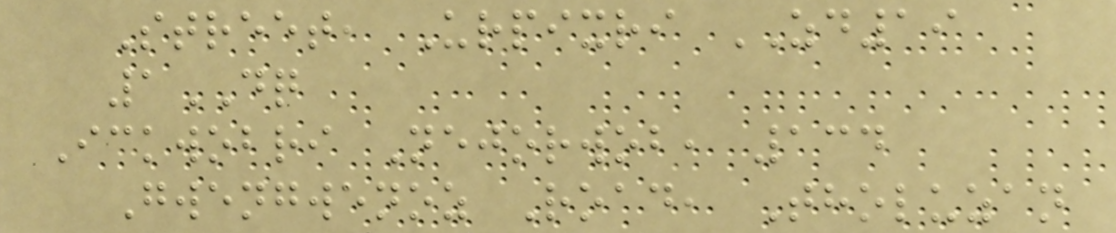Street, Urpixri ZD19
1DQ
Ickwobri Nejorwob, 134
Gwengwenoz Road, Tholuzan
